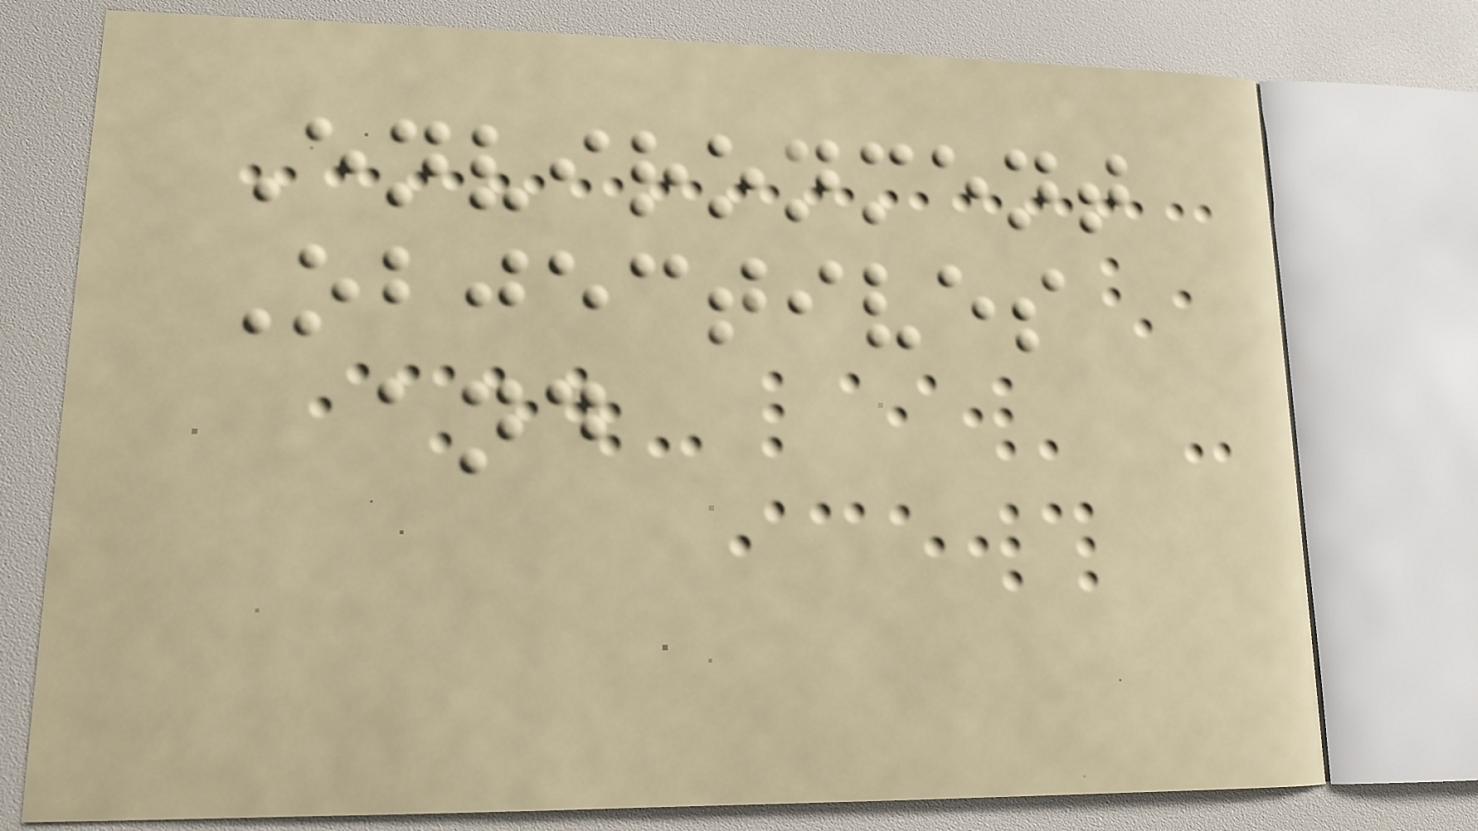Environment
Objectives
and
